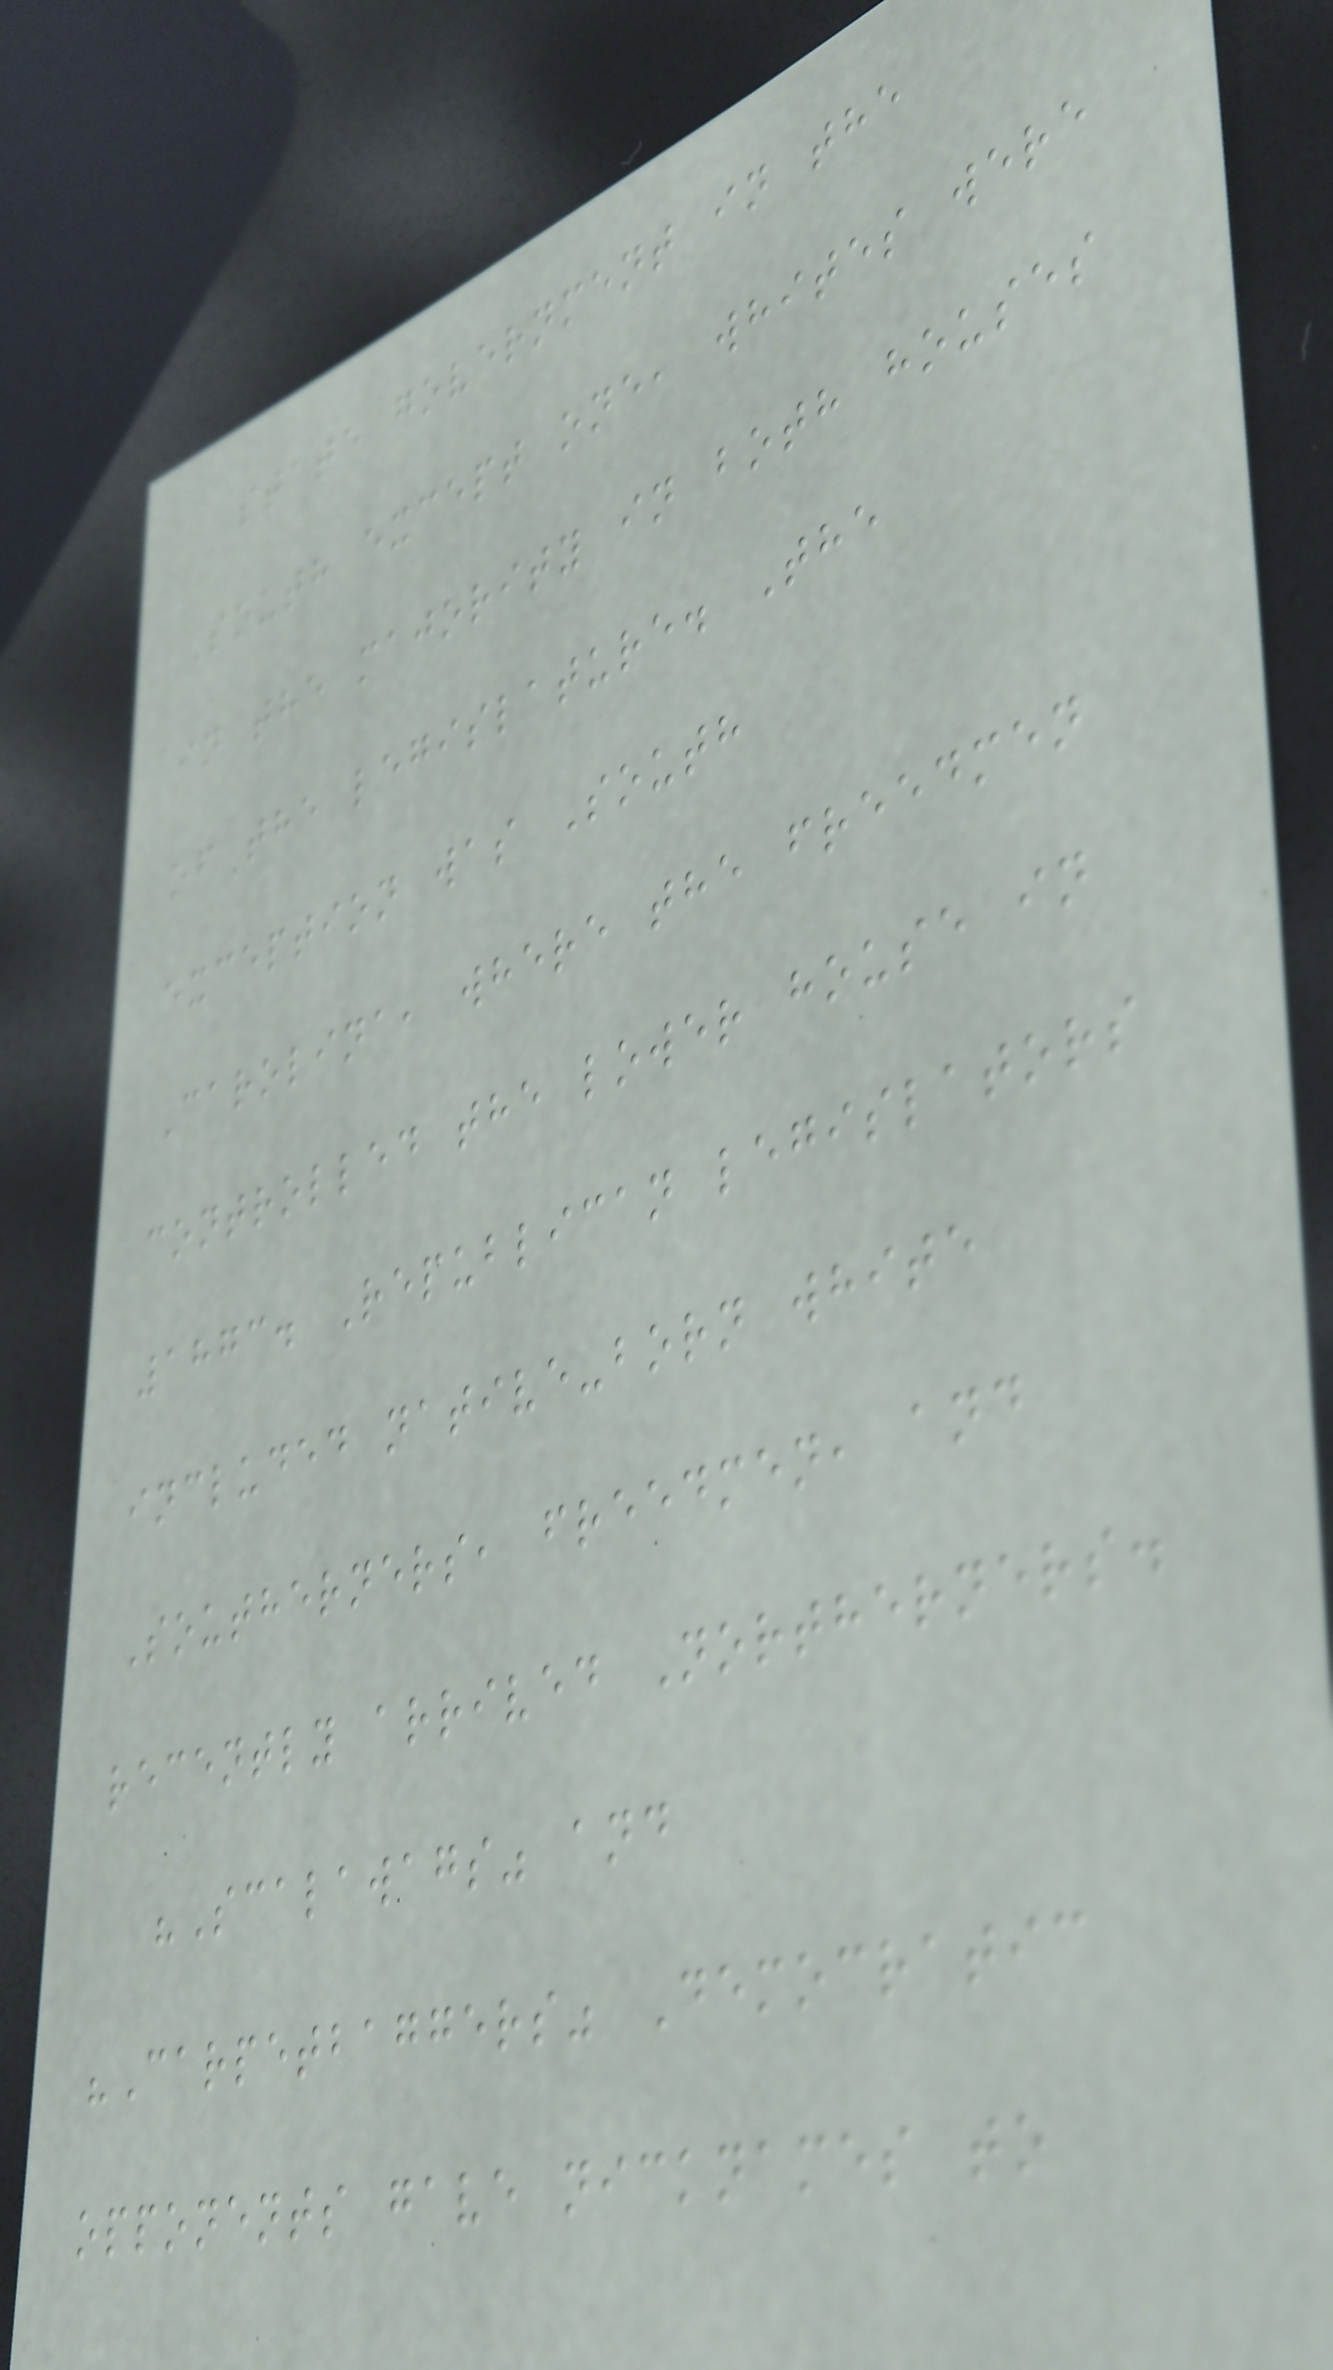state government in the
South except one, whites were
in the majority in both houses
of the legislature. The
exception was South
Carolina, where the freedmen
controlled the lower house in
1873. Republican legislators
included native-born white
Southerners, freedmen, and
recently arrived Northerners.
"Scalawags" and
"Carpetbaggers" Democratic
opponents gave nicknames to
